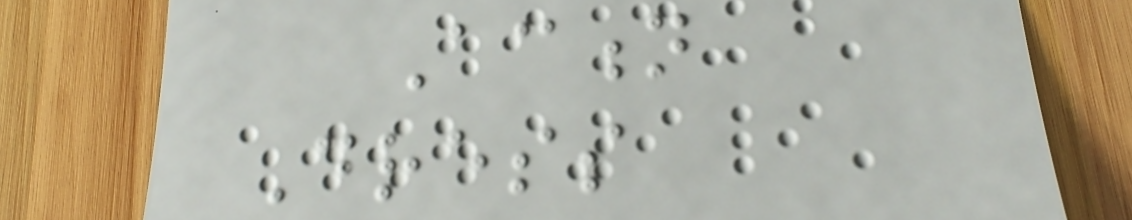Action
Dress
